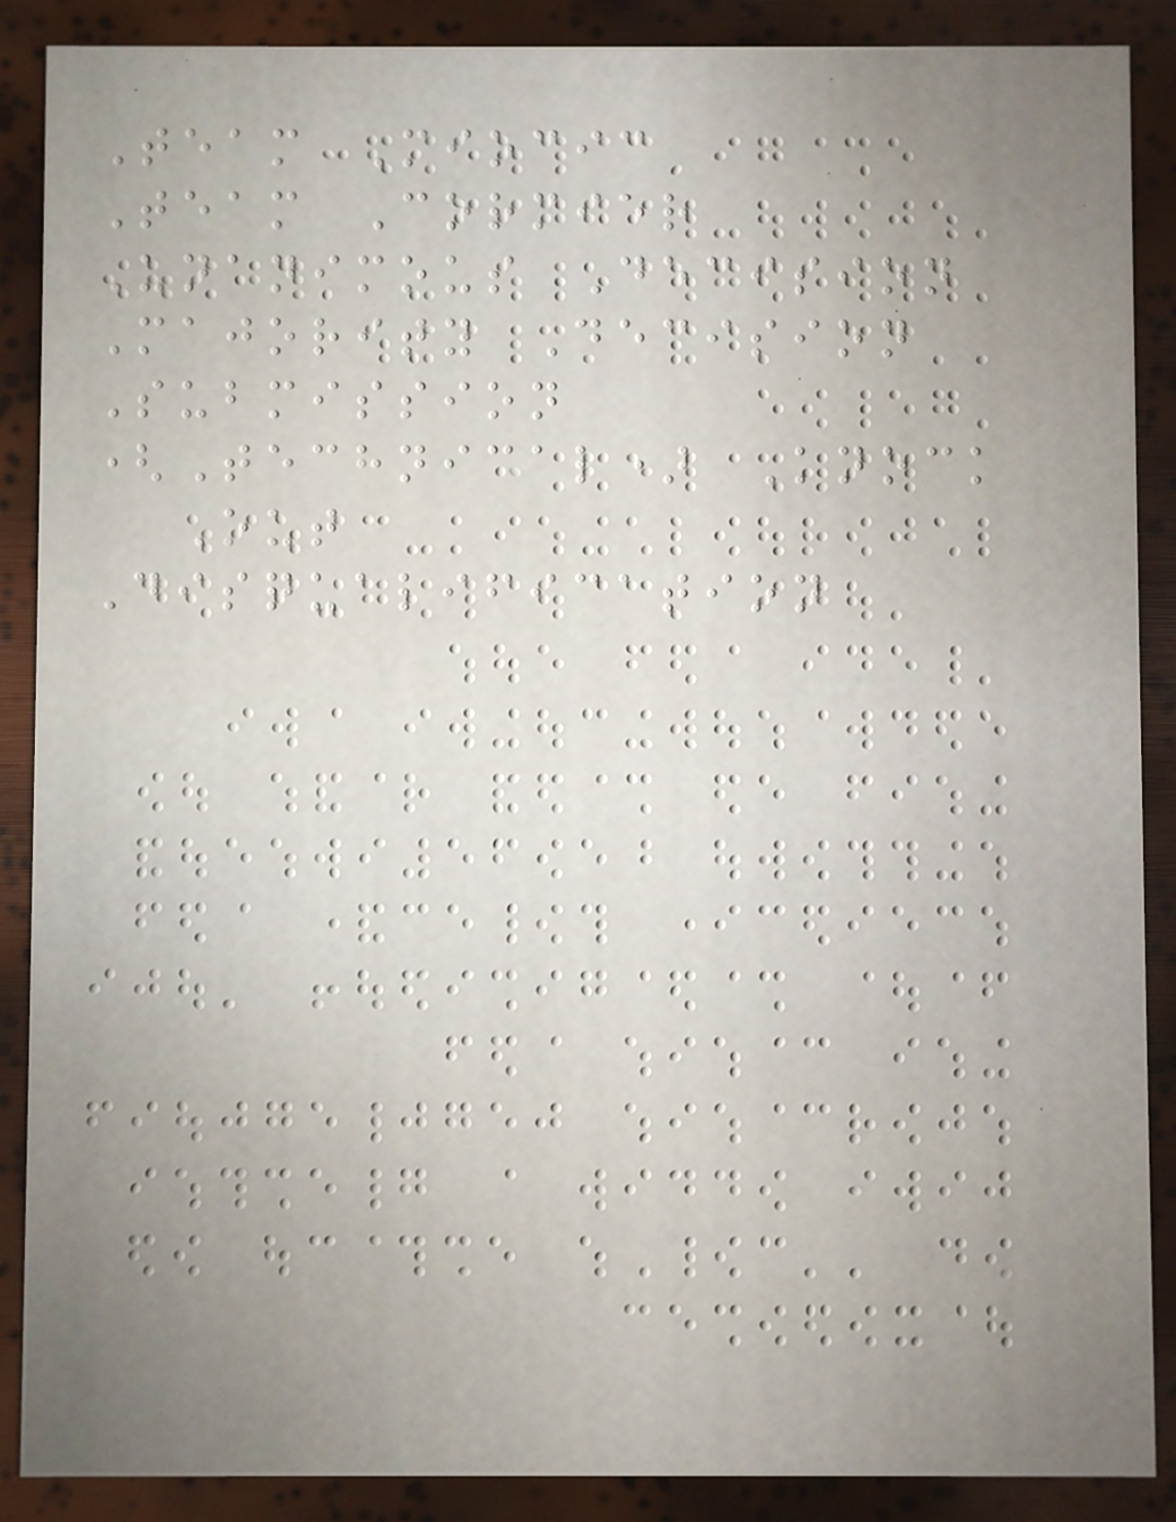Team Miocic
Team Cormier
Unanimous Decision
Majority Decision
Submission
(Technical) Knock
Out
Disqualification
